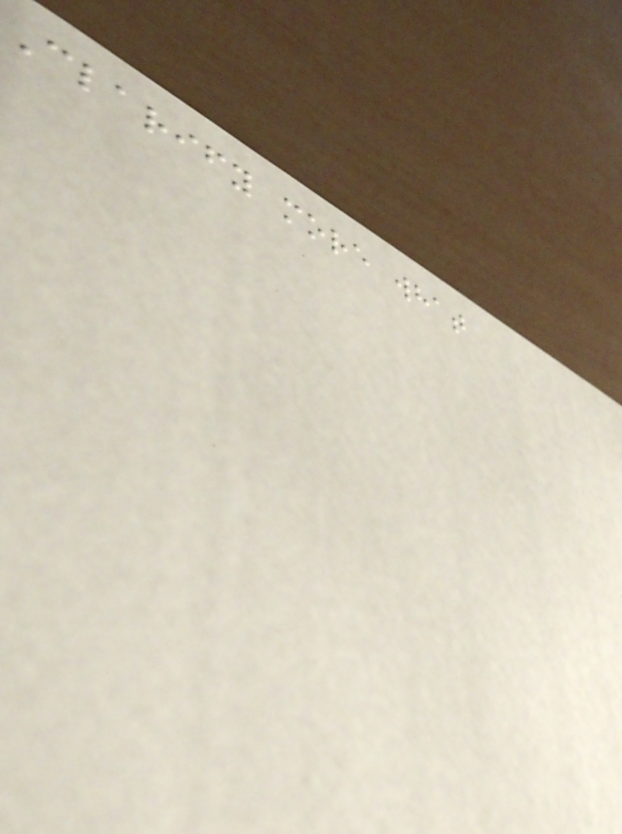Clarify more what
